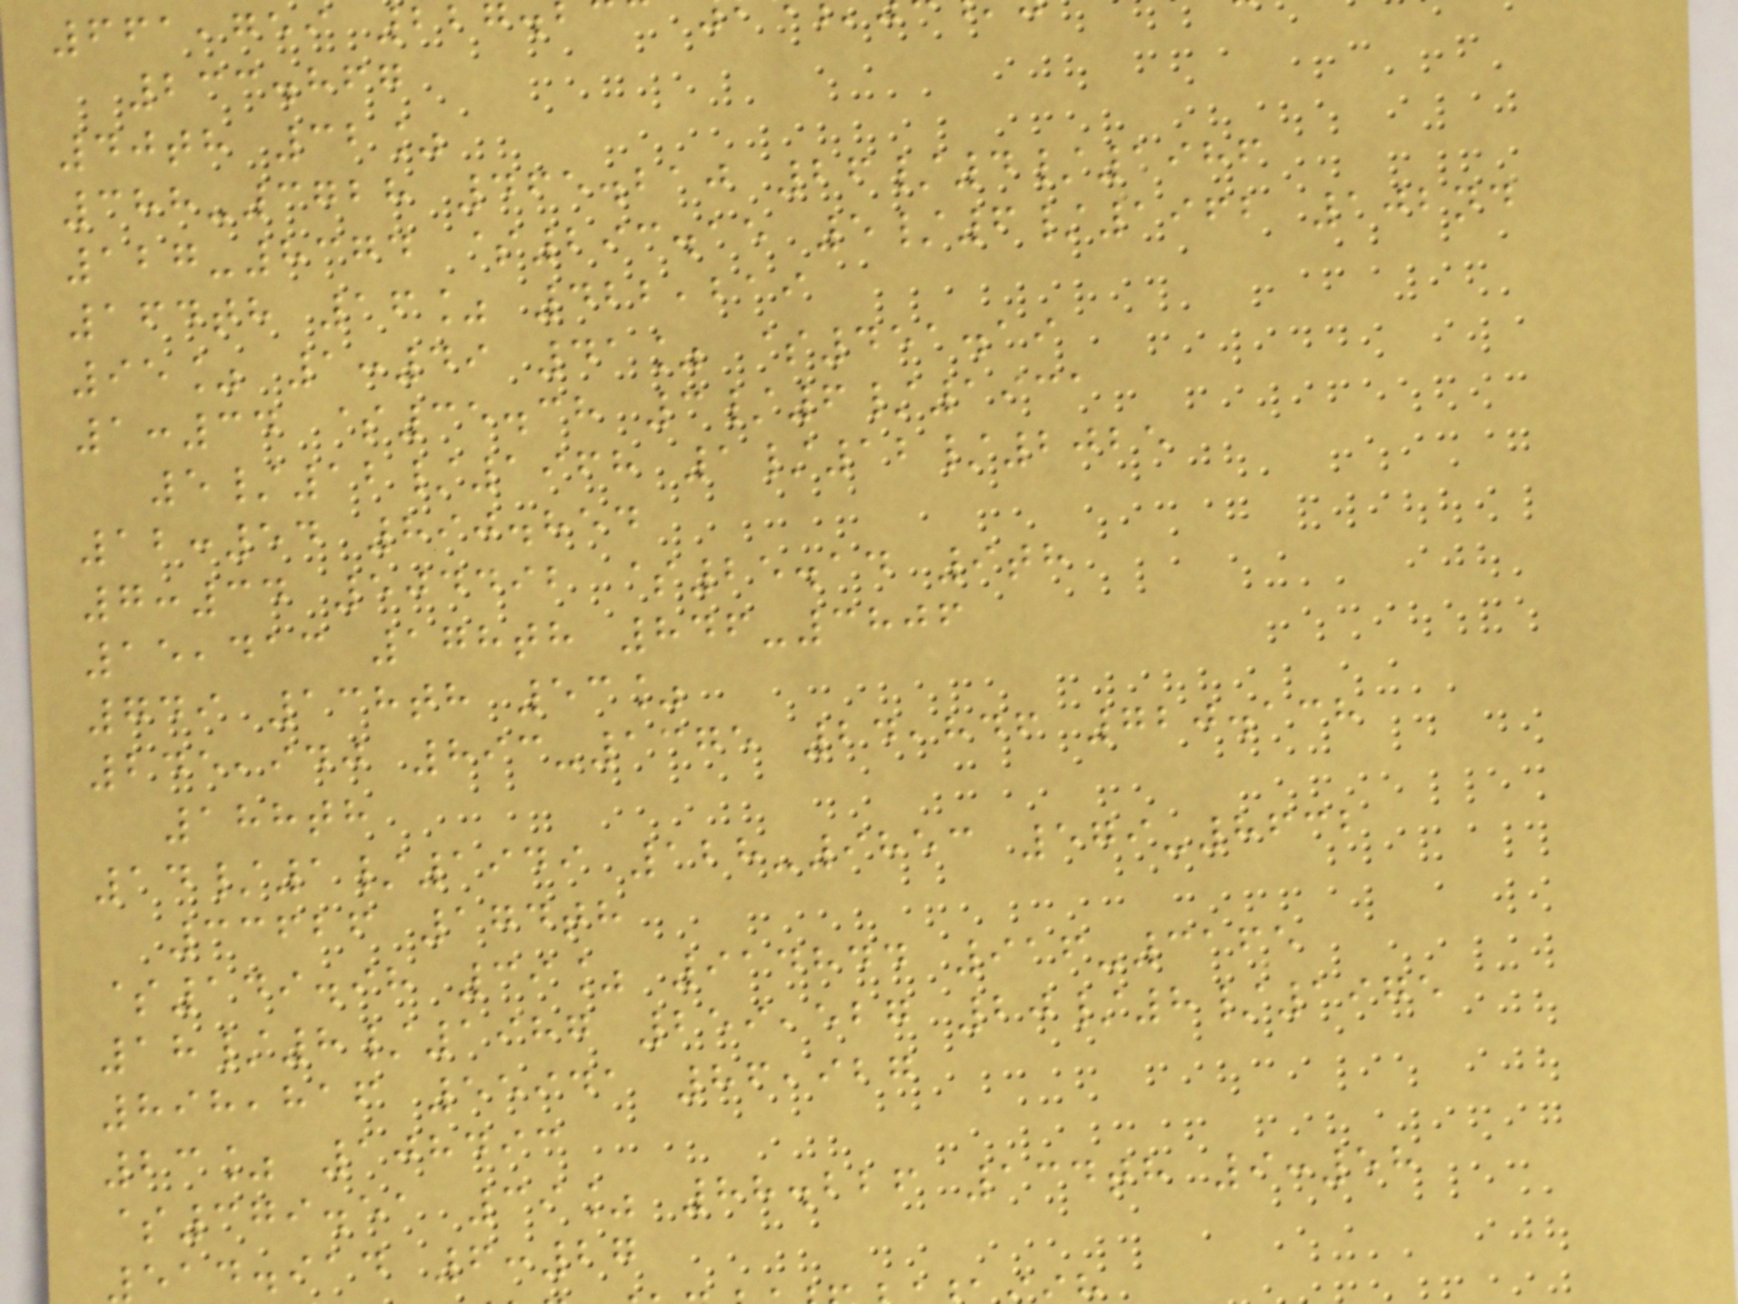661,759 227
233.867
40th 32%
388-3728 465.210 26/4/1986
127-8374 $293.15 5/6/1962 102nd
164th 16% 422,219
95% 1:49 41% $451.19
1:34 $35.38 3/6/1931
5/12/1968 1/12/2025
12:54 890.854
7:34 504492 $25.14 9th
15,413 178th 846-3806
749 138th 53%
245,940 893-1375 24,846 720.138
188th
14/1/1949 128-9853 579-8632
33626 174th
$149.98 39% 914844 916-3165
18/8/1987 259,527 20/8/1975
898,816 55941 86,927
23% 108493
$379.51 39% 88.226 134th 9:58
ead.iad 6:27
